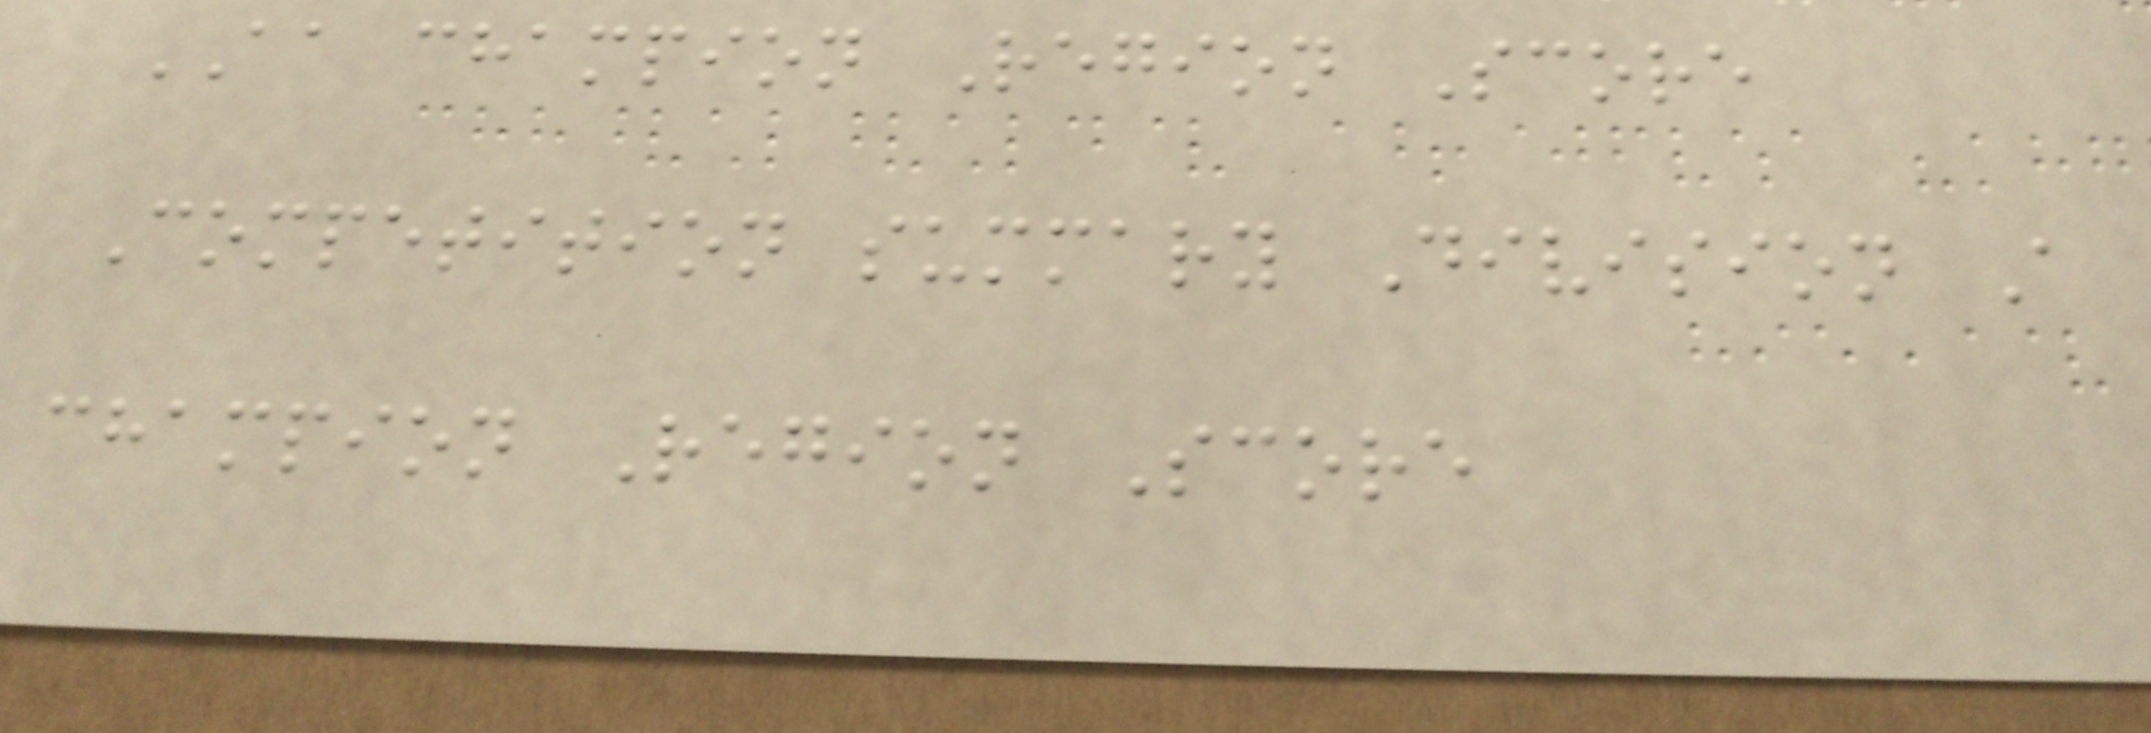AA champion Region Score
Competition summary Division A
champion Region Score
